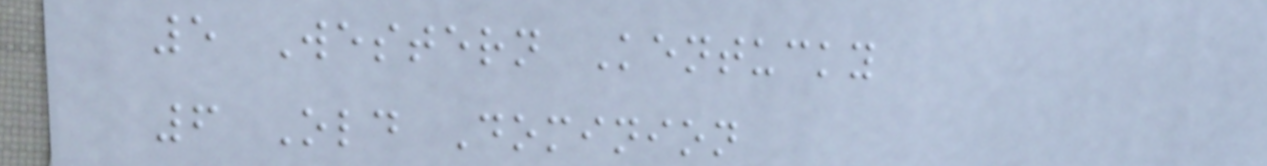5 Western Kentucky
6 Old Dominion
